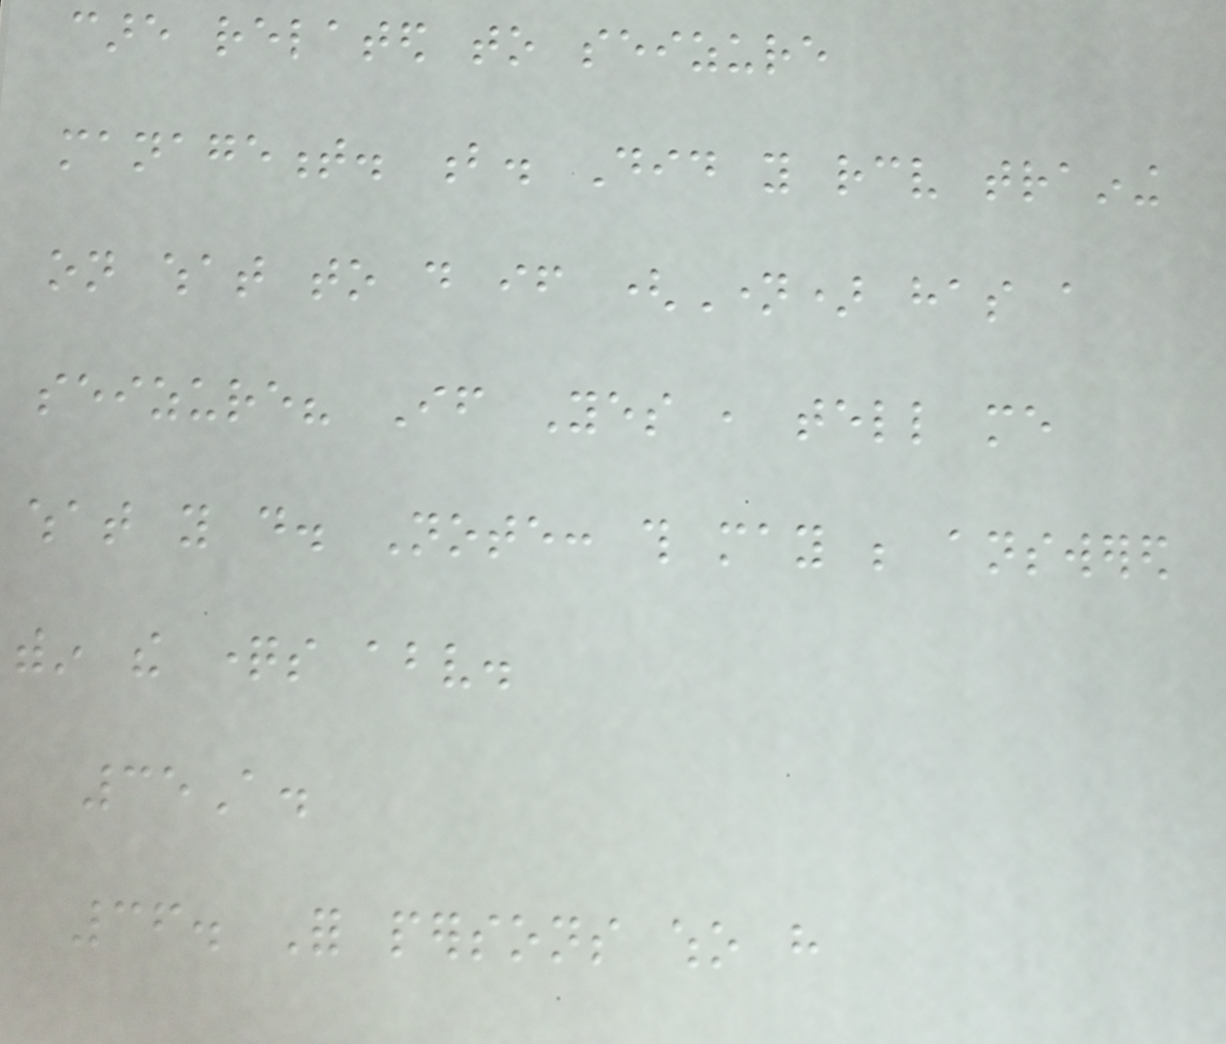care related to seizure
management. b. Did you receive training
on what to do if (Name) has a
seizure? If Yes , tell me
what you do. Note: this may be answered
within the questions above.
35A.
36. For persons who have
